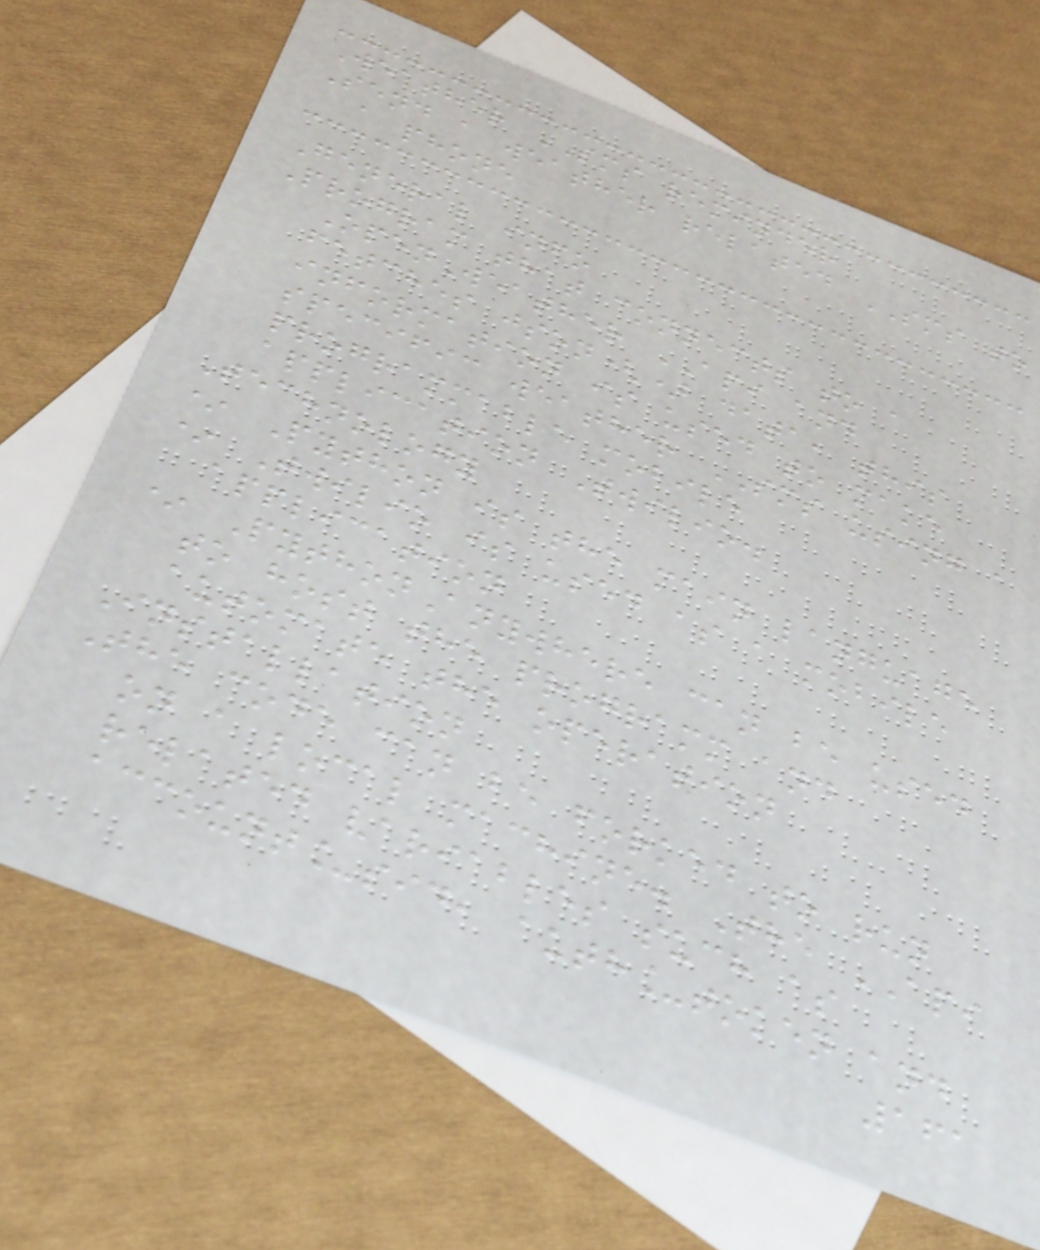Weather SMS reminder
Send a weather related SMS to
a phone
General info
Program that connects to a
OpenWeather API and
fetches json() data, this
information is used to make
specific weather SMS using a
programmable mobile
application Twilio.
Technology
* Python is the main language
* Twilio is used as a mobile
application
* PythonAnywhere can be used
to host the programm and
automate the operation
Installation
The code can be forked to run
on a local machine. The API
related variables such as
account_sid, auth_token and
161
